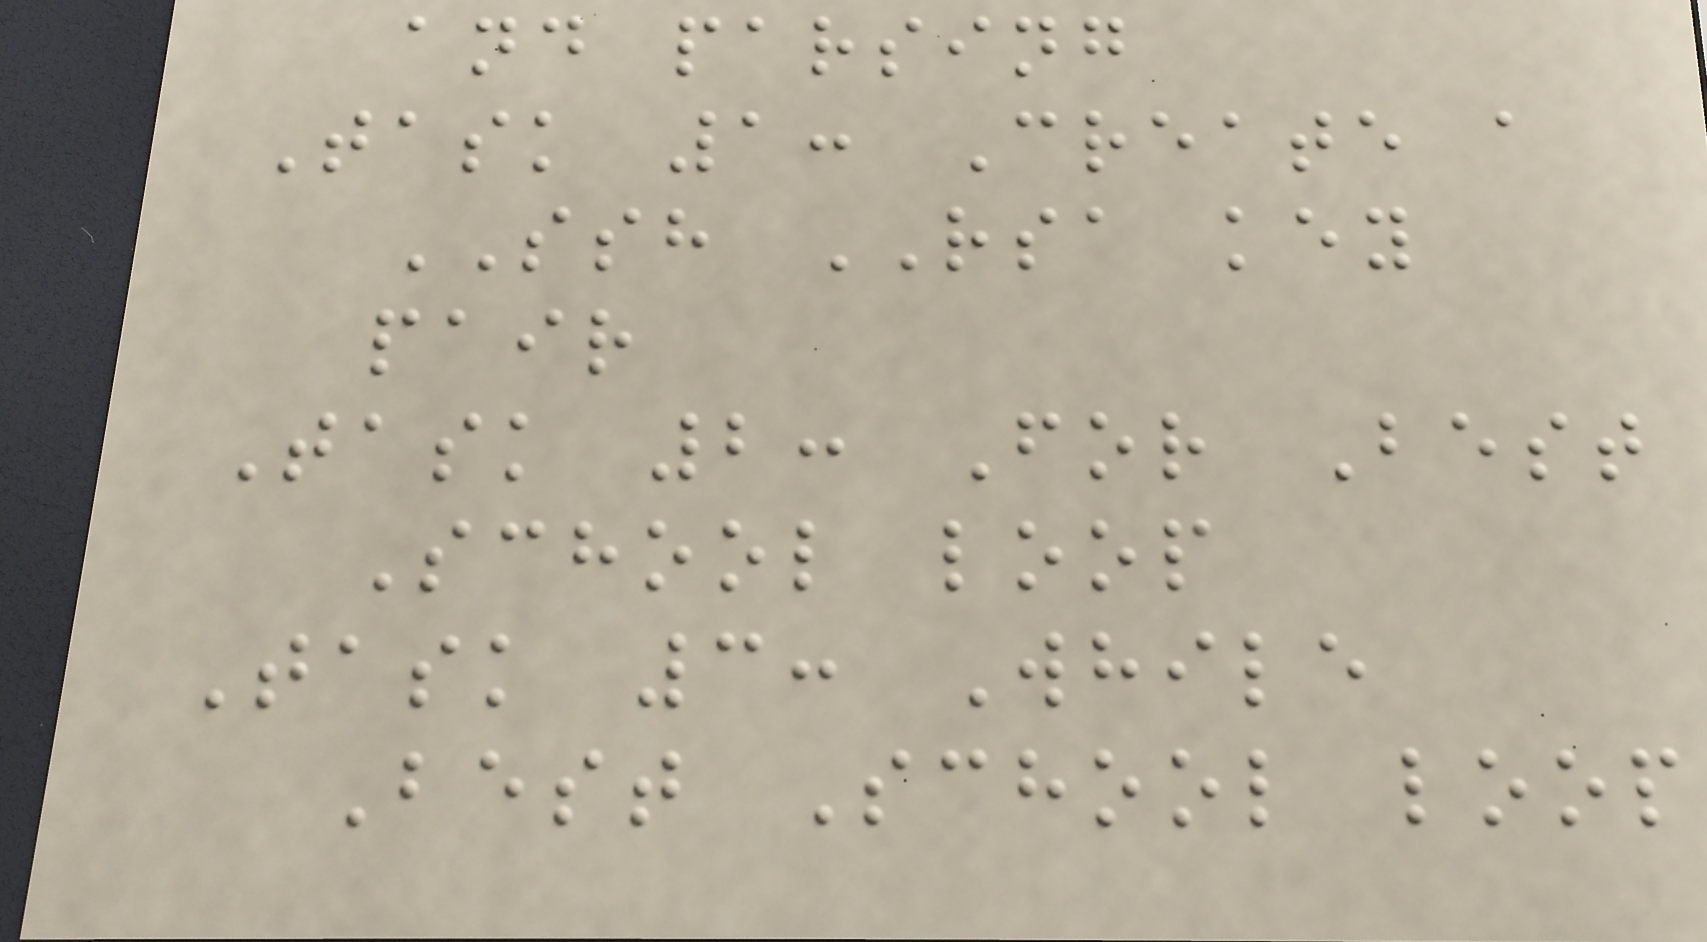and parsing
Task 1: Create a
SSH RSA key
pair
Task 2: For Best
School loop
Task 3: While
Best School loop
